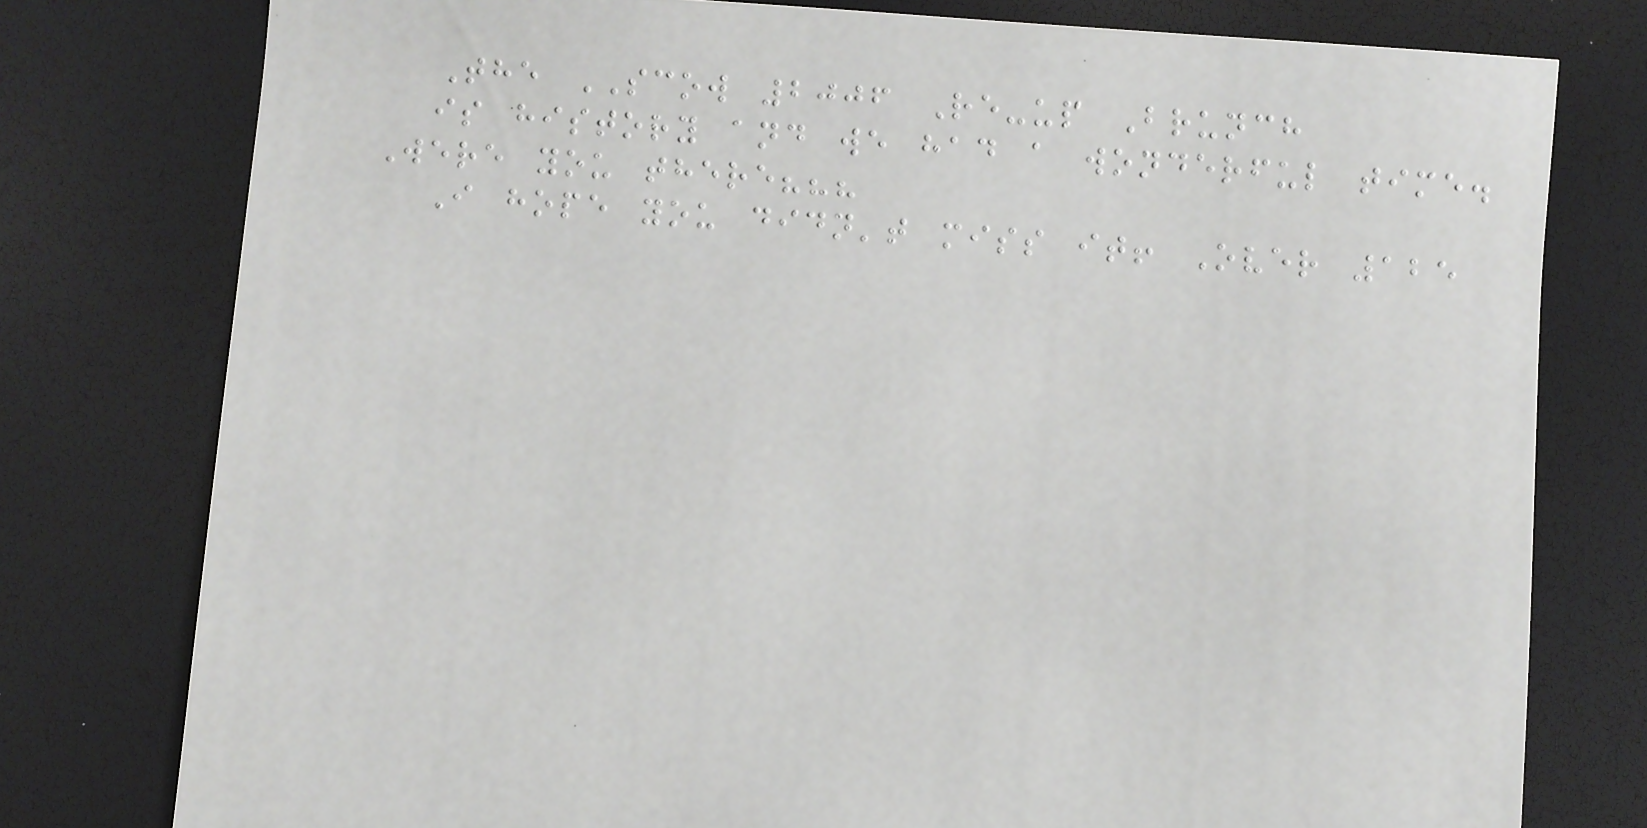The SCOW 2006 Re-up Brunch
is history and we had a wonderful time.
Were you there???
I hope you didn't miss it! Over 125
